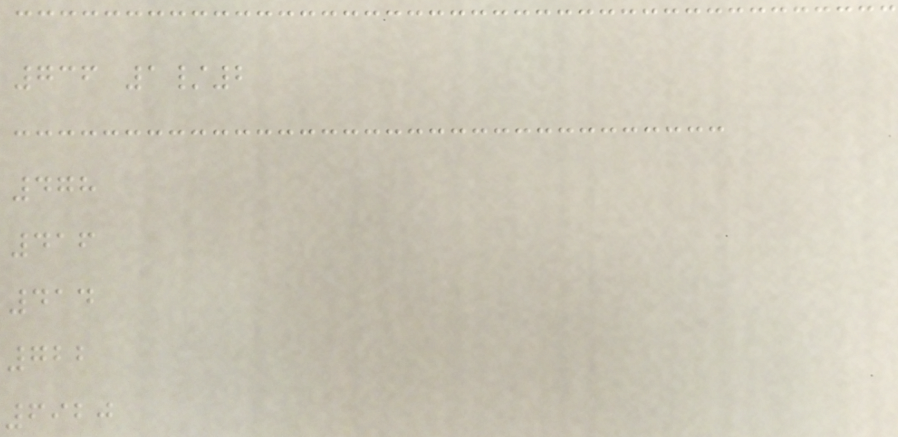736 1/2
478
416
414
722
6920
